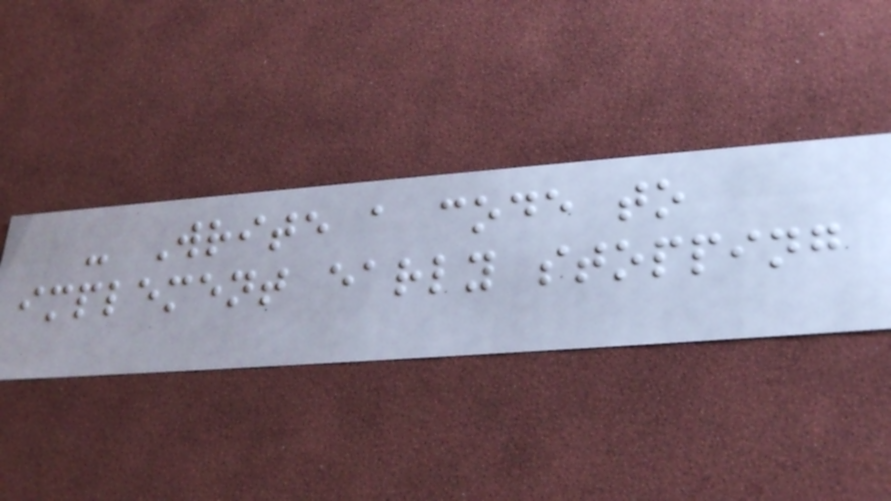- Write a code to
implement early stopping
